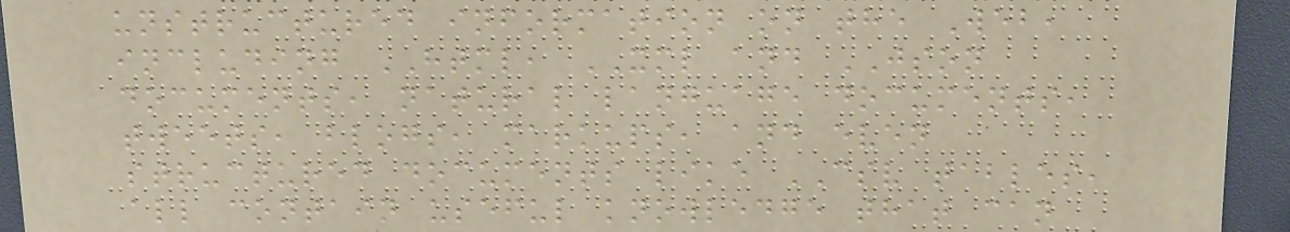unstructured information on the Web,
including HTML, XML and JSON
documents, natural language documents,
tweets, blogs, markups, and even
structured documents like CSV tables,
all contain useful knowledge that can
